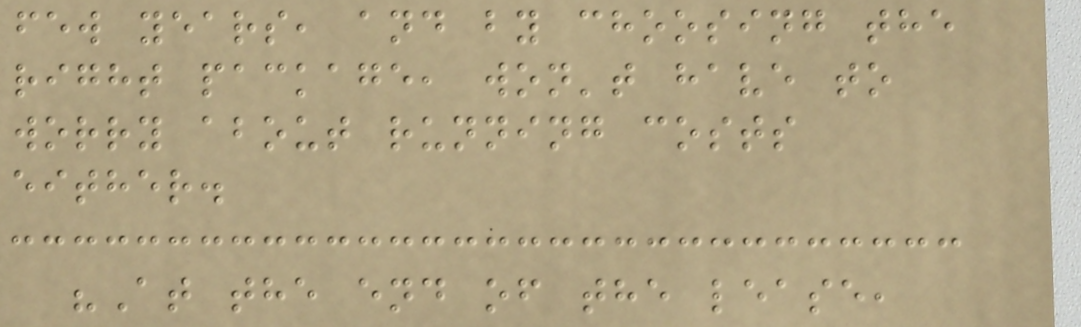few years, and by choosing the
right package, won't have to
worry about running costs
either.
"At the end of the lease,
